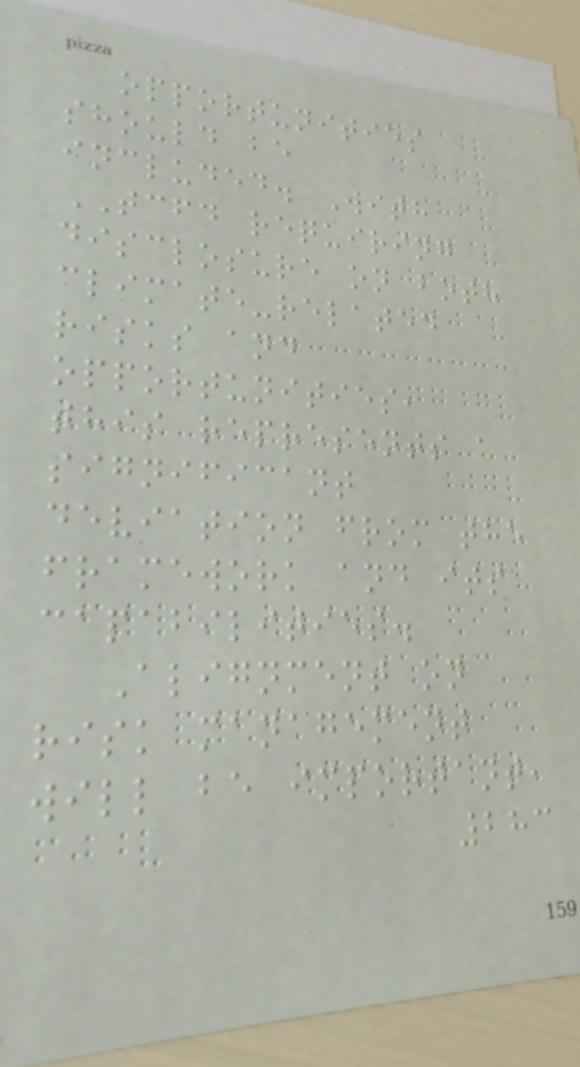opportunities
should be
included. With
TCFD requiring
disclosure on both
climate-related
risks and
opportunities,
this represents a
significant
deviation from the
framework and its
capabilities.
Alignment on
risk management
will be important,
283
